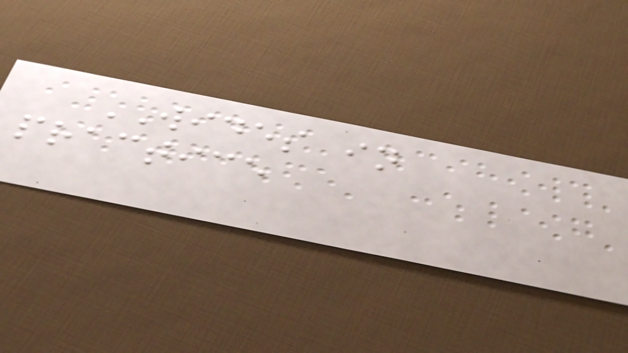WIDES in
practice
